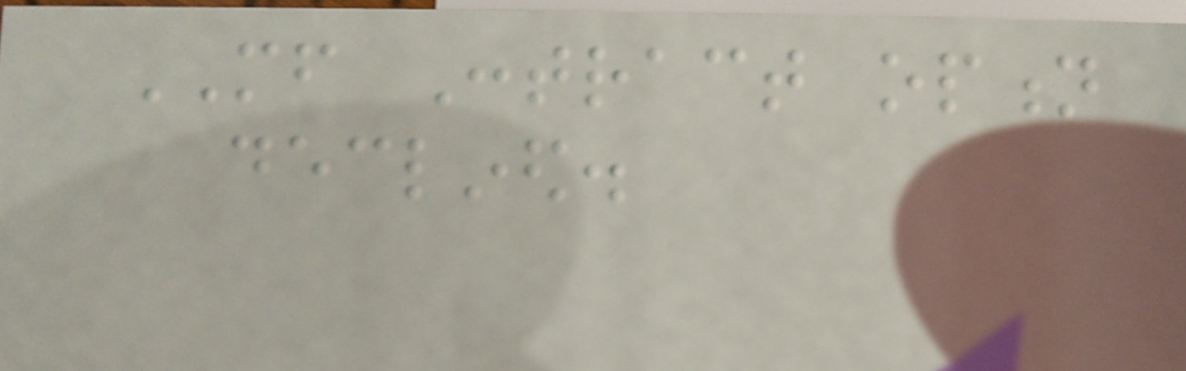MF Contract option
declined.
